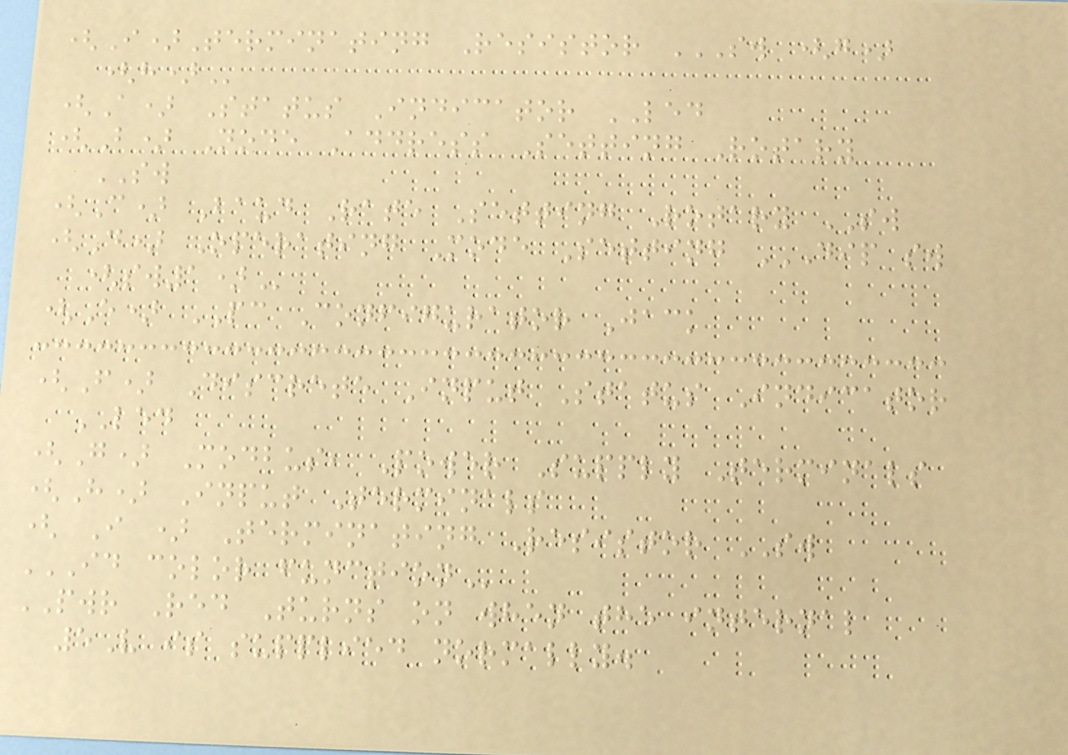(I)Terminating Resistor SW (G)
(H)
(A) Status Indicator LED
(B) Node Address Setting Rotary
SW
(C) Baud Rate Setting Rotary SW
(D) Operating Mode Setting DIP SW
(SW1)
(E) PC Configurator Jack
(F) Discrete Input Status Indicator
LED
(G) Modbus, Power Supply Terminals
(H) Input Terminals
( I ) Terminating Resistor SW
ID COLOR FUNCTION
PWR Red Turns on when the internal
5V is supplied normally.
